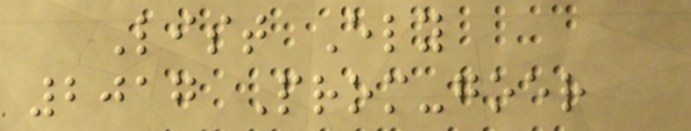List Ely
2017 Prom-goer
